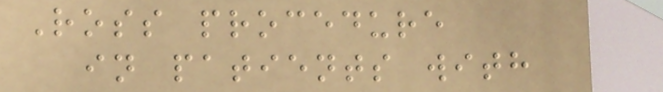Ross procedure
in patients with
